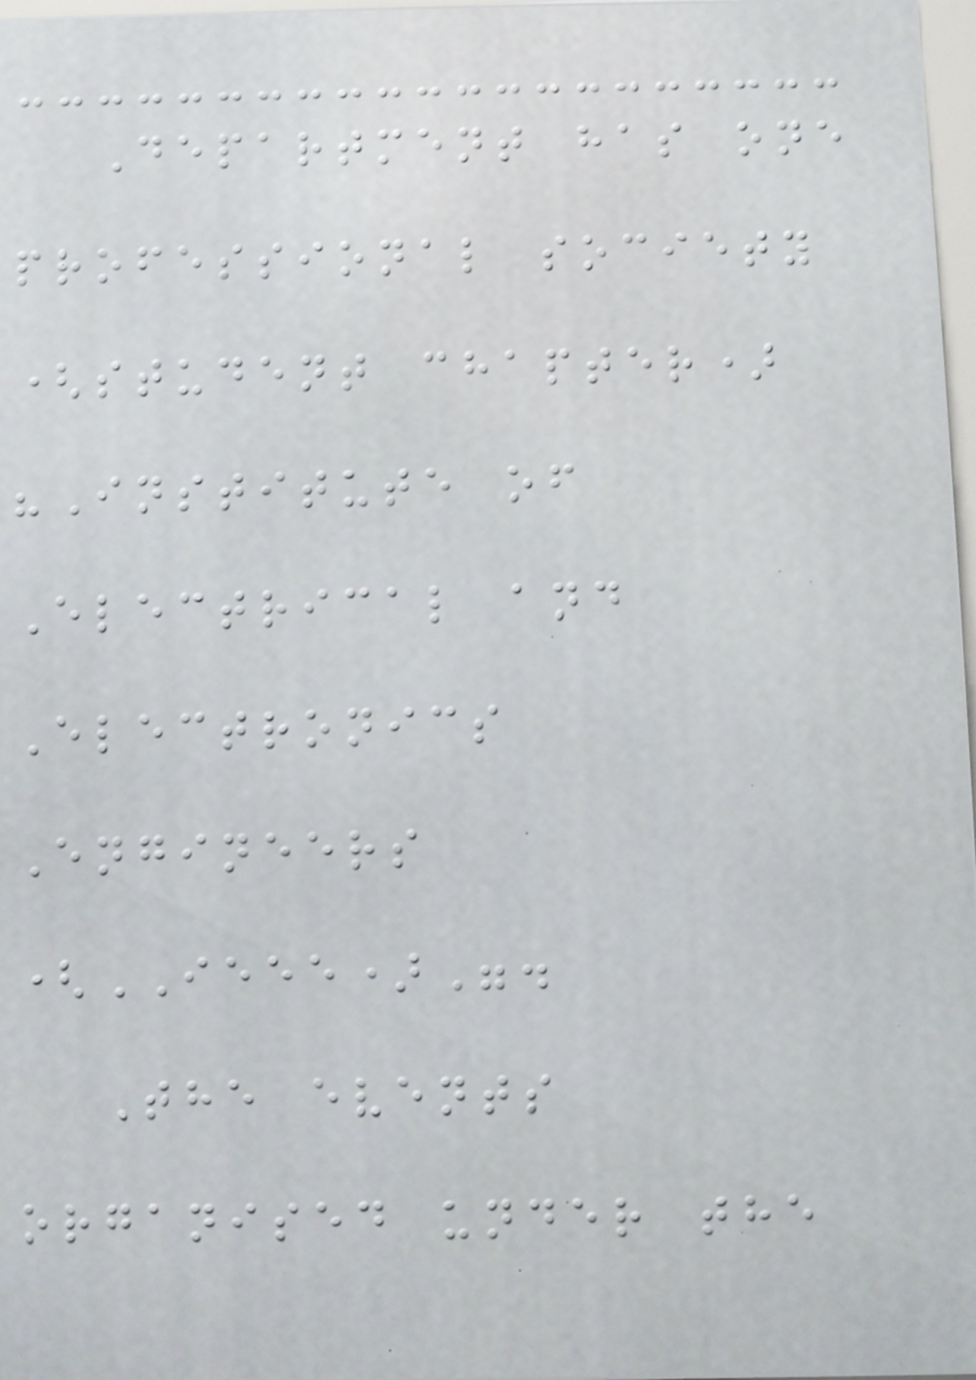Department has one
professional society
(student chapter)
"Institute of
Electrical and
Electronics
Engineers
(IEEE)".
The events
organised under the
